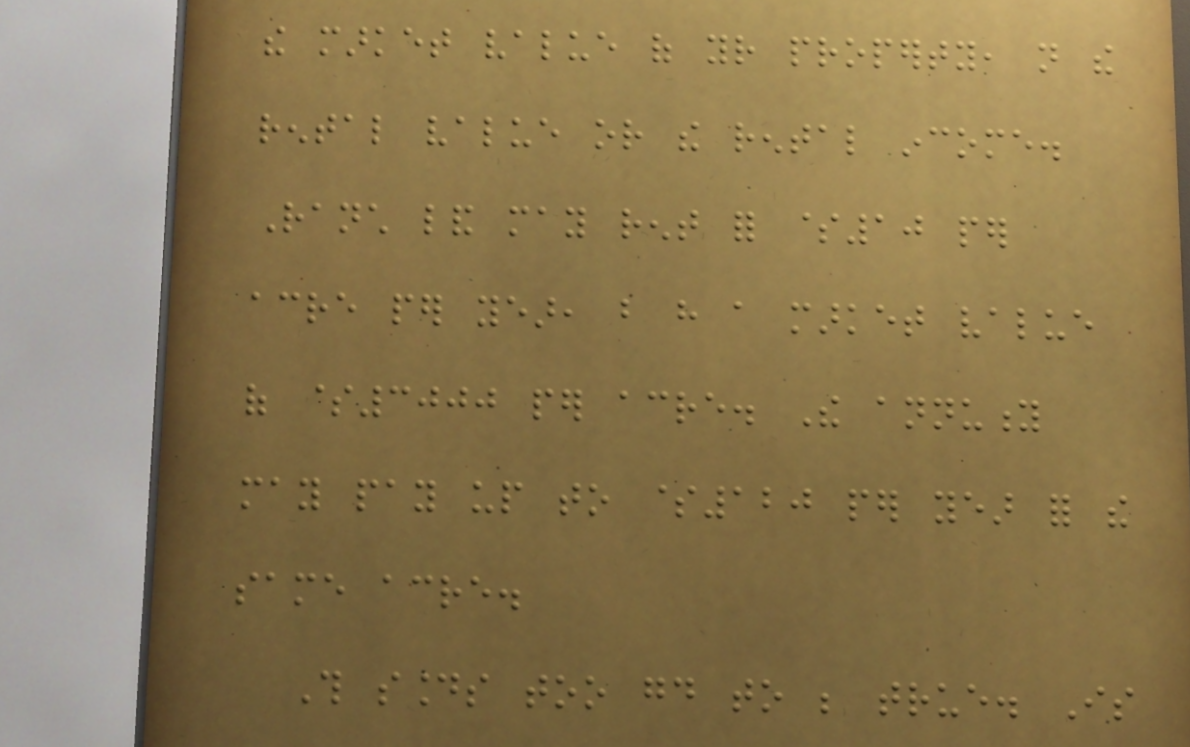the market value of your property, not the
rental value or the rental income.
Ranch land may rent for $10 per
acre per year, but have a market value
of $3000 per acre. The annuity
may pay up to $120 per year for the
same acre.
This sounds too good to be true. Is
